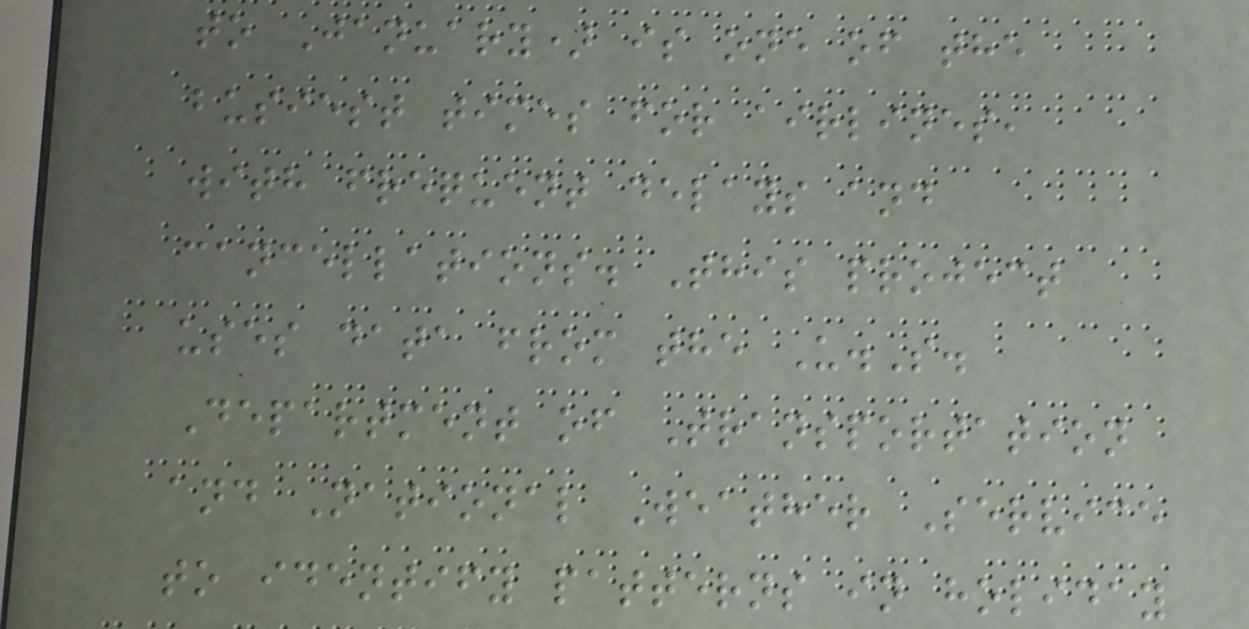to January) is one of the
busiest times for airlines,
with frequent delays and
cancellations. This project
uses data from the U.S.
Department of Transportation
and National Weather Service
to identify patterns in holiday
